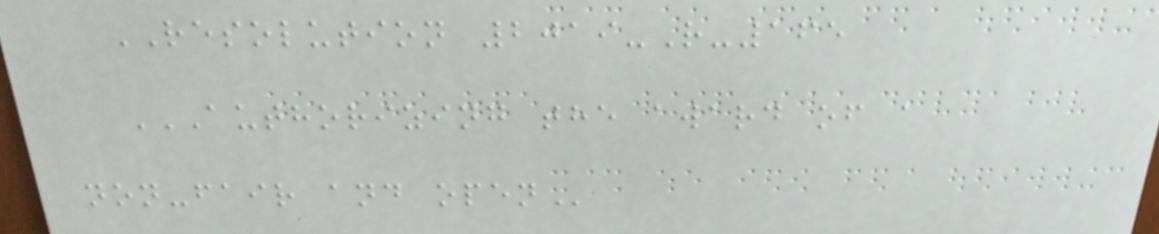RESOLUTION 2019-R-165
AUTHORIZING THE AWARD OF A
NON-FAIR AND OPEN
